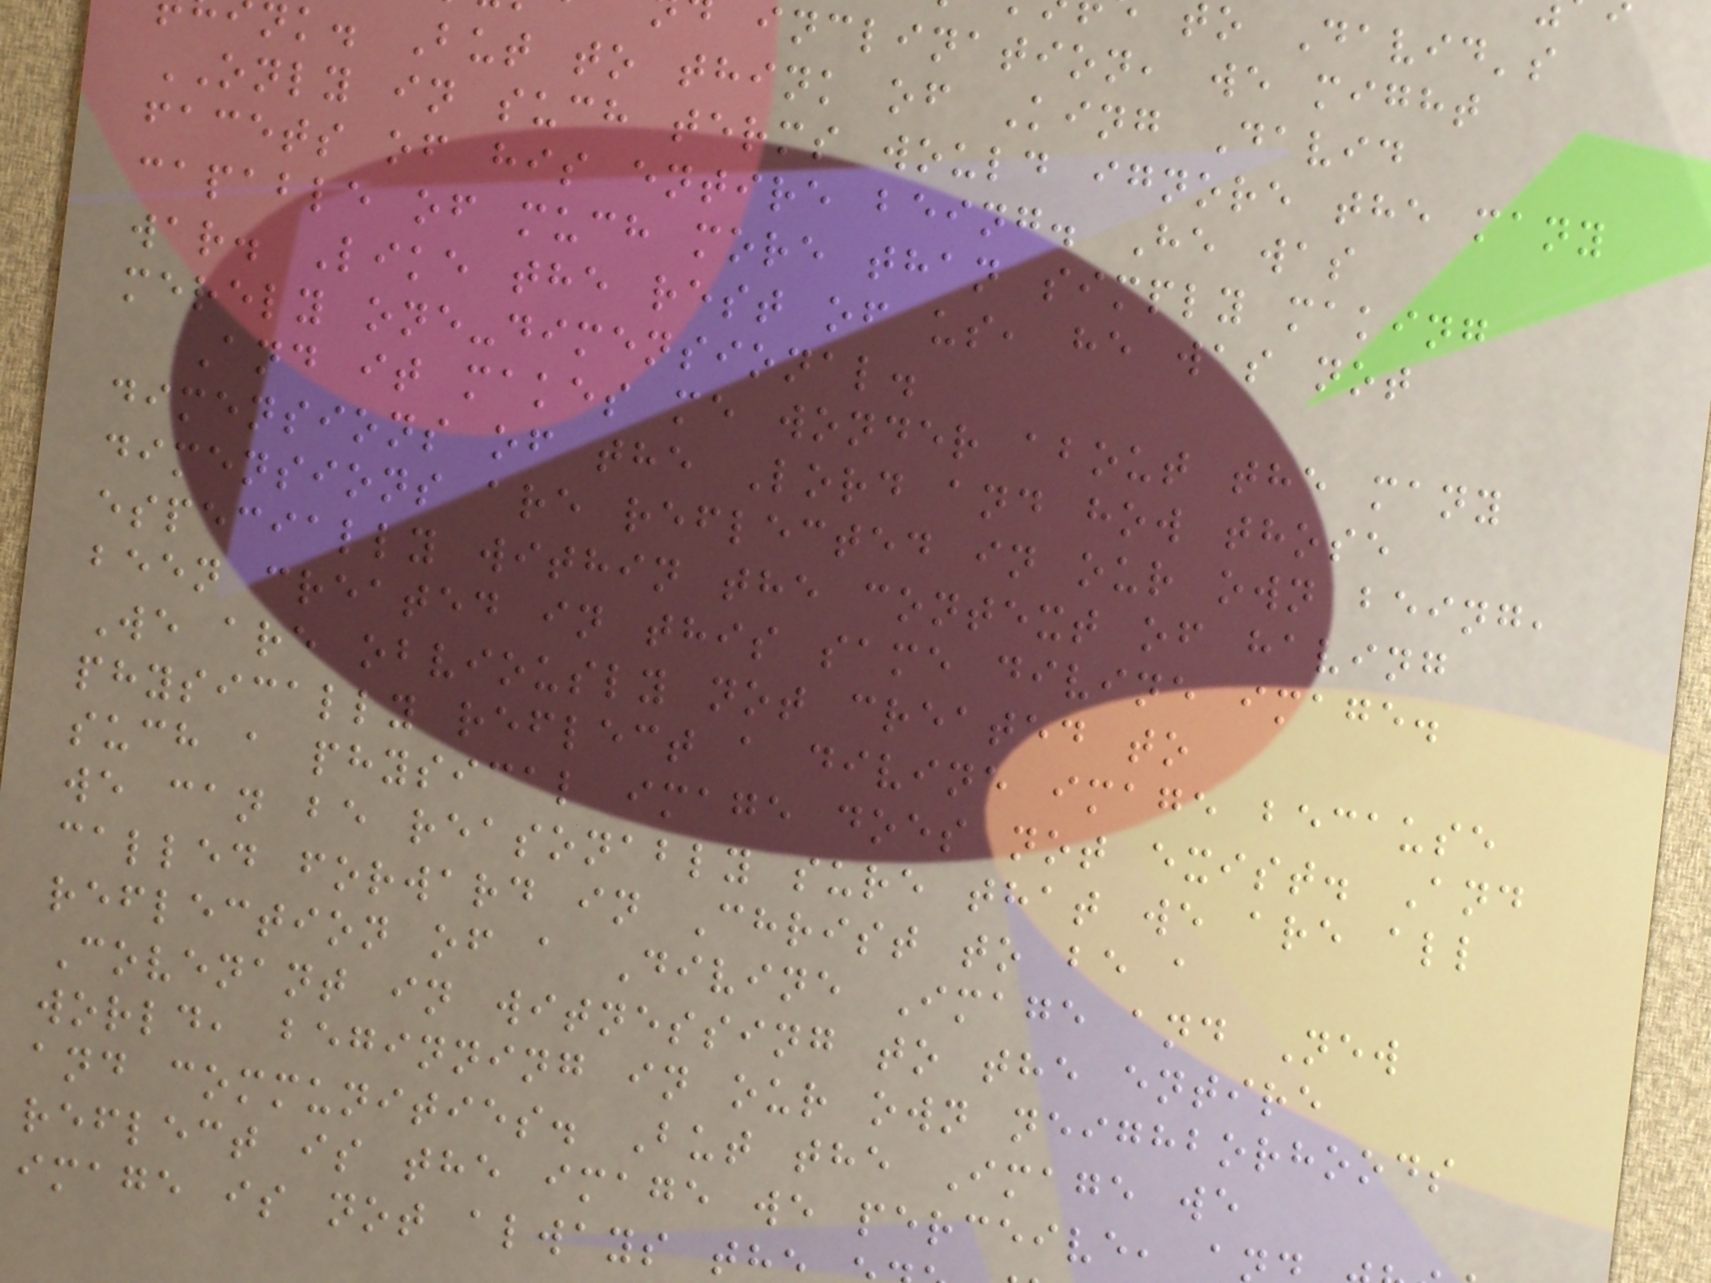o David's
inclination, we might
nk. But to think of King David
ONLY in such terms would ignore the many
facets of his entire being. He was
capable of much more than simply making
war. Like the rest of us, he was not
merely one-dimensional.
And it makes me wonder about the many
dimensions of the Lord and how those
dimensions are reflected in our own being,
especially within the context of having
been created in this same divine image.
We are obviously not created to
physically reflect a divine image because
such a physical image does not exist. And
we can be reasonably sure that we are all
called forward in Christ to be a
reflection of a Divine Image and New
Covenant in witnessing to the entire
world, beginning in our own neighborhoods
and communities. But the Image we
reflect is the image we perceive, a
image is not always th
